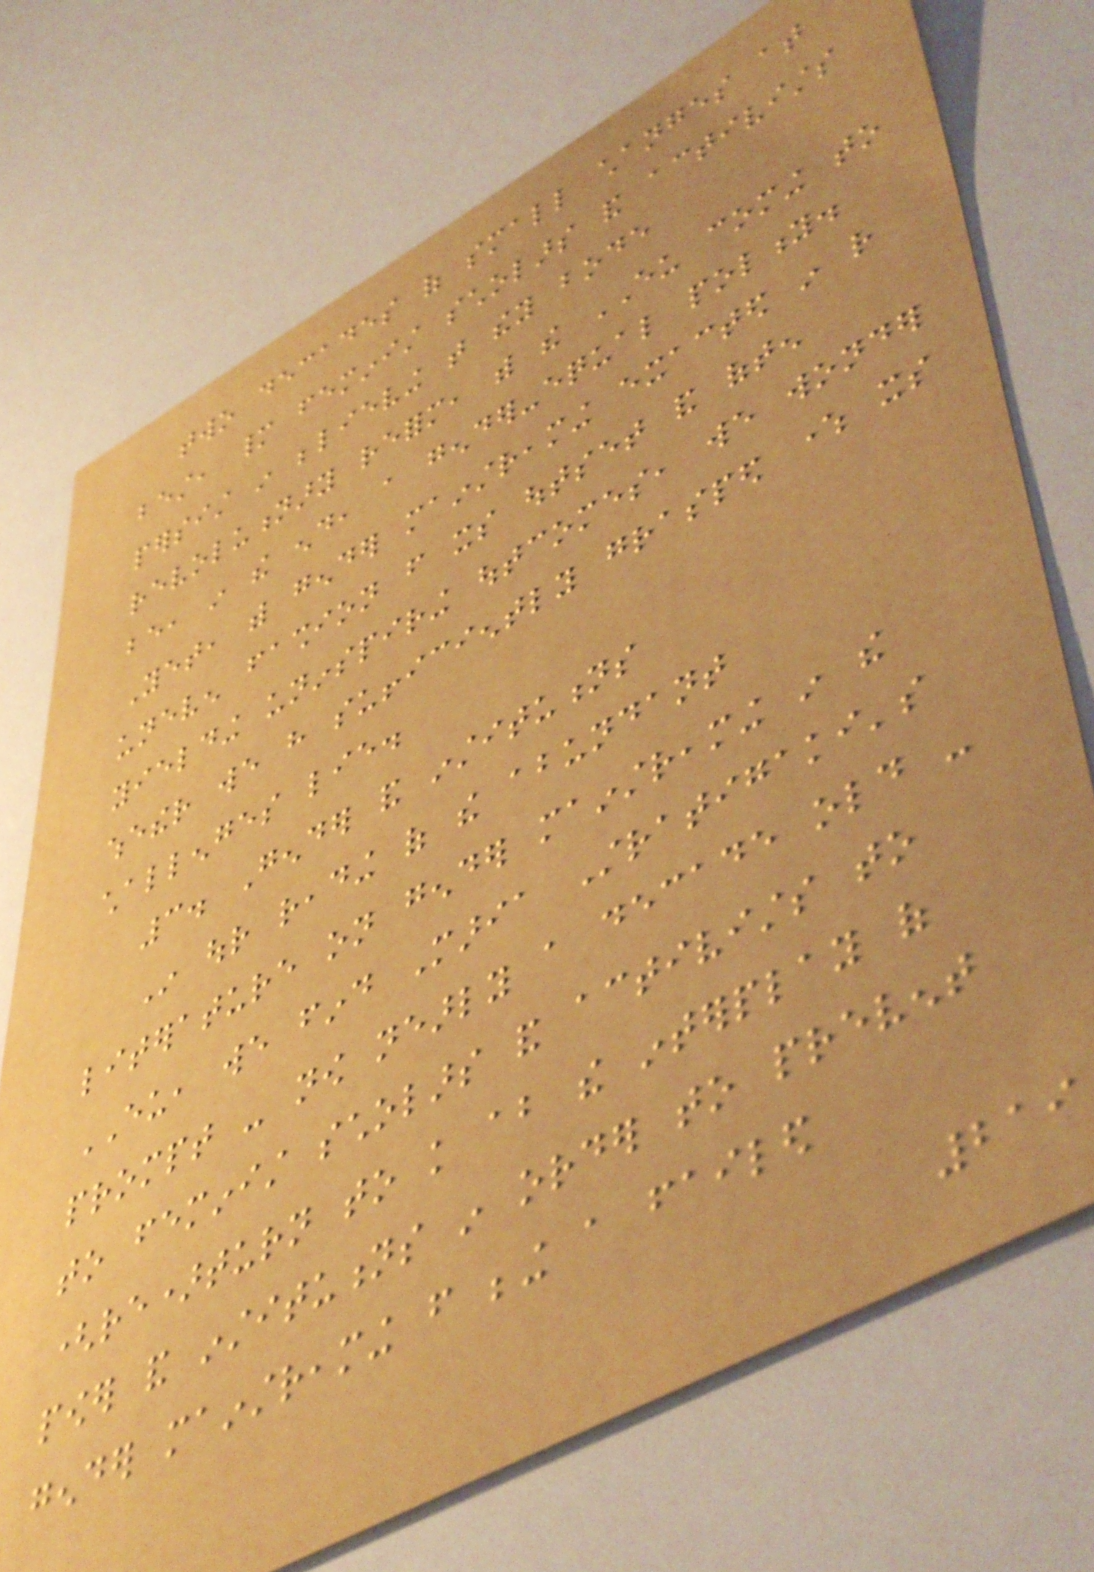two decades of small changes at
best, many feminist scholars and activists
persist in believing that they bode
revolutionary reform, with the EU coming to
be, in the end, a gender-equal polity.
Yet, with gender mainstreaming exacted in rather
uneven fashion from its outset and often
yielding uninspiring outcomes, we wonder
whether we have sufficiently grasped where its
challenges lie.
3. Gender and institutions
In our reading of the abundant
literature on gender mainstreaming in the
EU, we find Maria Stratigaki's
prompt - now nearly a decade old -
to feminist scholars and activists to
(re)turn to knowledge about the interplay of
power and institutions in order to prevent
gender mainstreaming from being a failed
219
